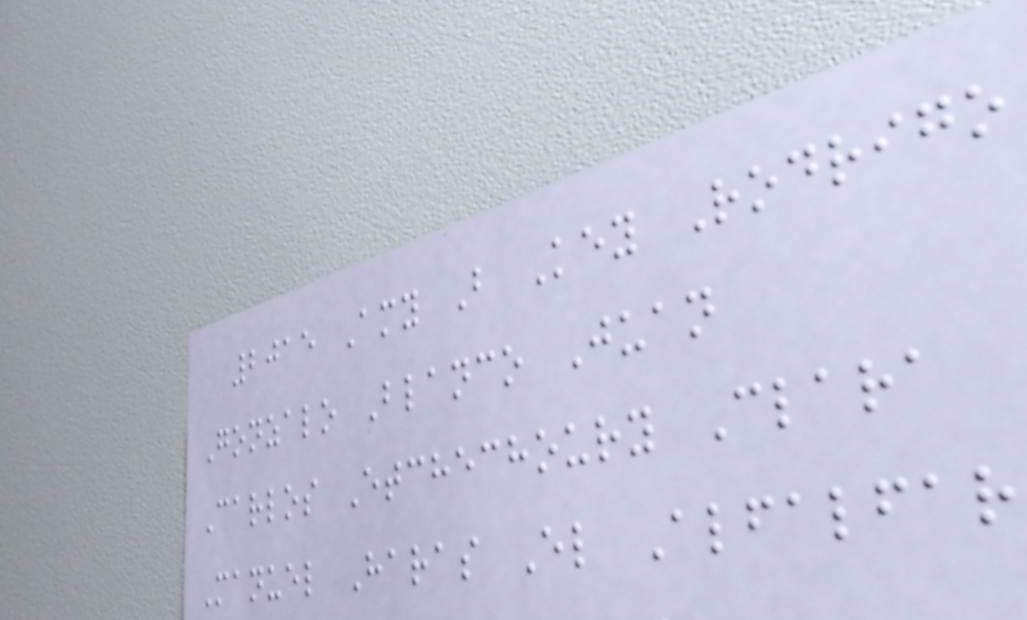2015 Amy B Key Rodrigo
Gonzalo Blanco Juan
Carlos Etchechoury Clara
Manuel Haras El Alfalfar
